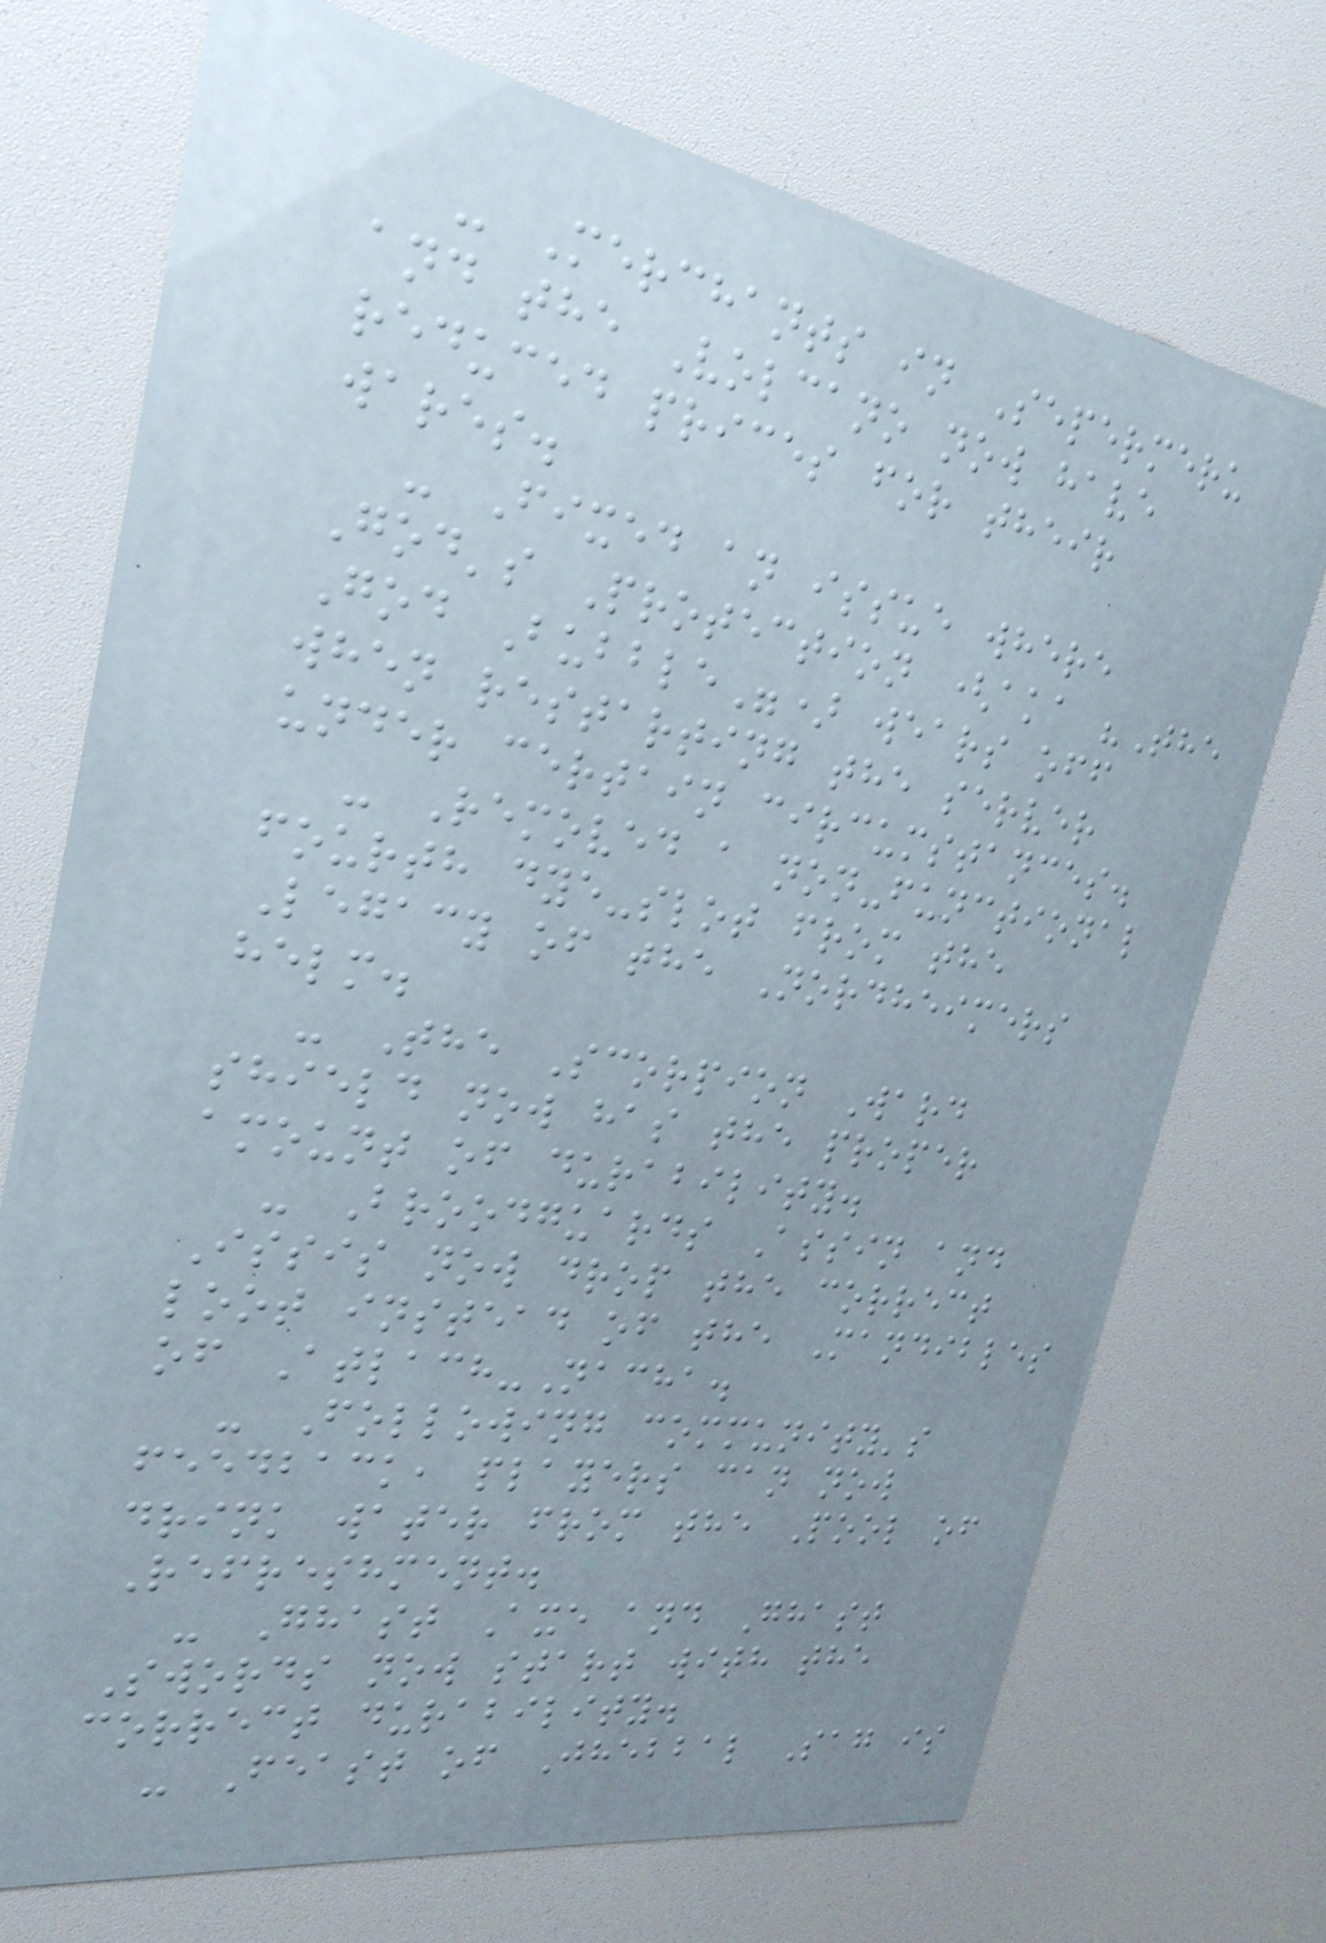- Merchants in Sepermeru
and the Volcano now have
reduced prices for their
wares.
- Fixed an issue where
God's Protection (aka "The
God Bubble") wears off
when restarting the server
under certain circumstances.
- Removed a non-functional
fourth dye-slot from the
Legacy of the Nordheimers
helm.
- The Scorpion Ward
shield now has the proper
amount of durability.
- Broodguards Assin and
Issis now drop the correct
loot instead of the Mandibles
of Atlach-Nacha.
- Following community's
feedback, players can now
drink water from the Pool of
Refreshment.
- Ghast Axe and Ghast
Swords now start with the
correct durability.
- Feast of Jhebbal Sag is
